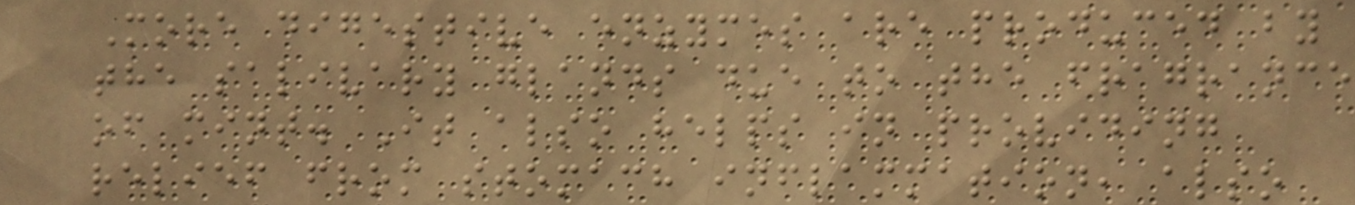More digestive enzymes are produced by
the salivary glands due to the fragrance
of mint. It also helps in providing
relief from stomach inflammation, also
